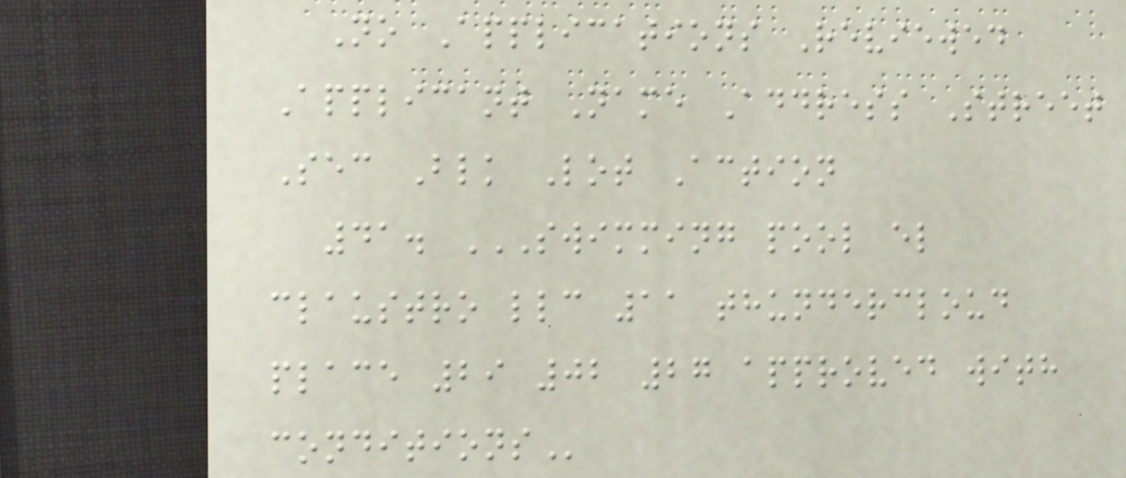No Applications Reviewed
Applicant Name Address Street
Sec Blk Lot Action
41. SWIMMING POOL EL
CLAUSTRO LLC 11 THUNDERCLOUD
PLACE 29 02 27 APPROVED WITH
CONDITIONS
